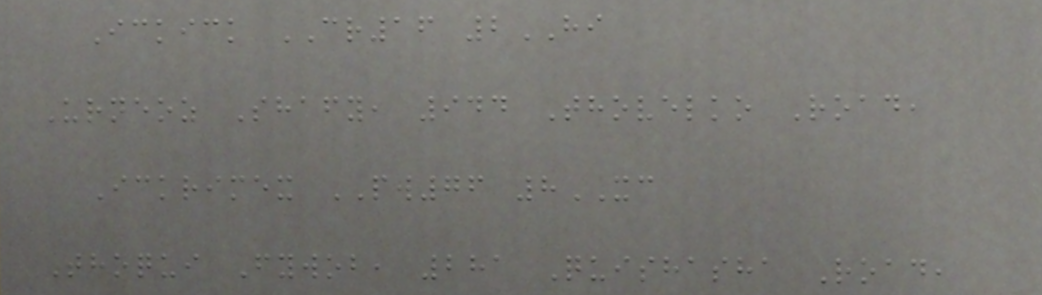Ickick CR16 2HI
Urneoz Shafy, 944 Thovelko Road,
Ickrimex PW76 8XC
Thoqui Fywob, 281 Quishasha Road,
